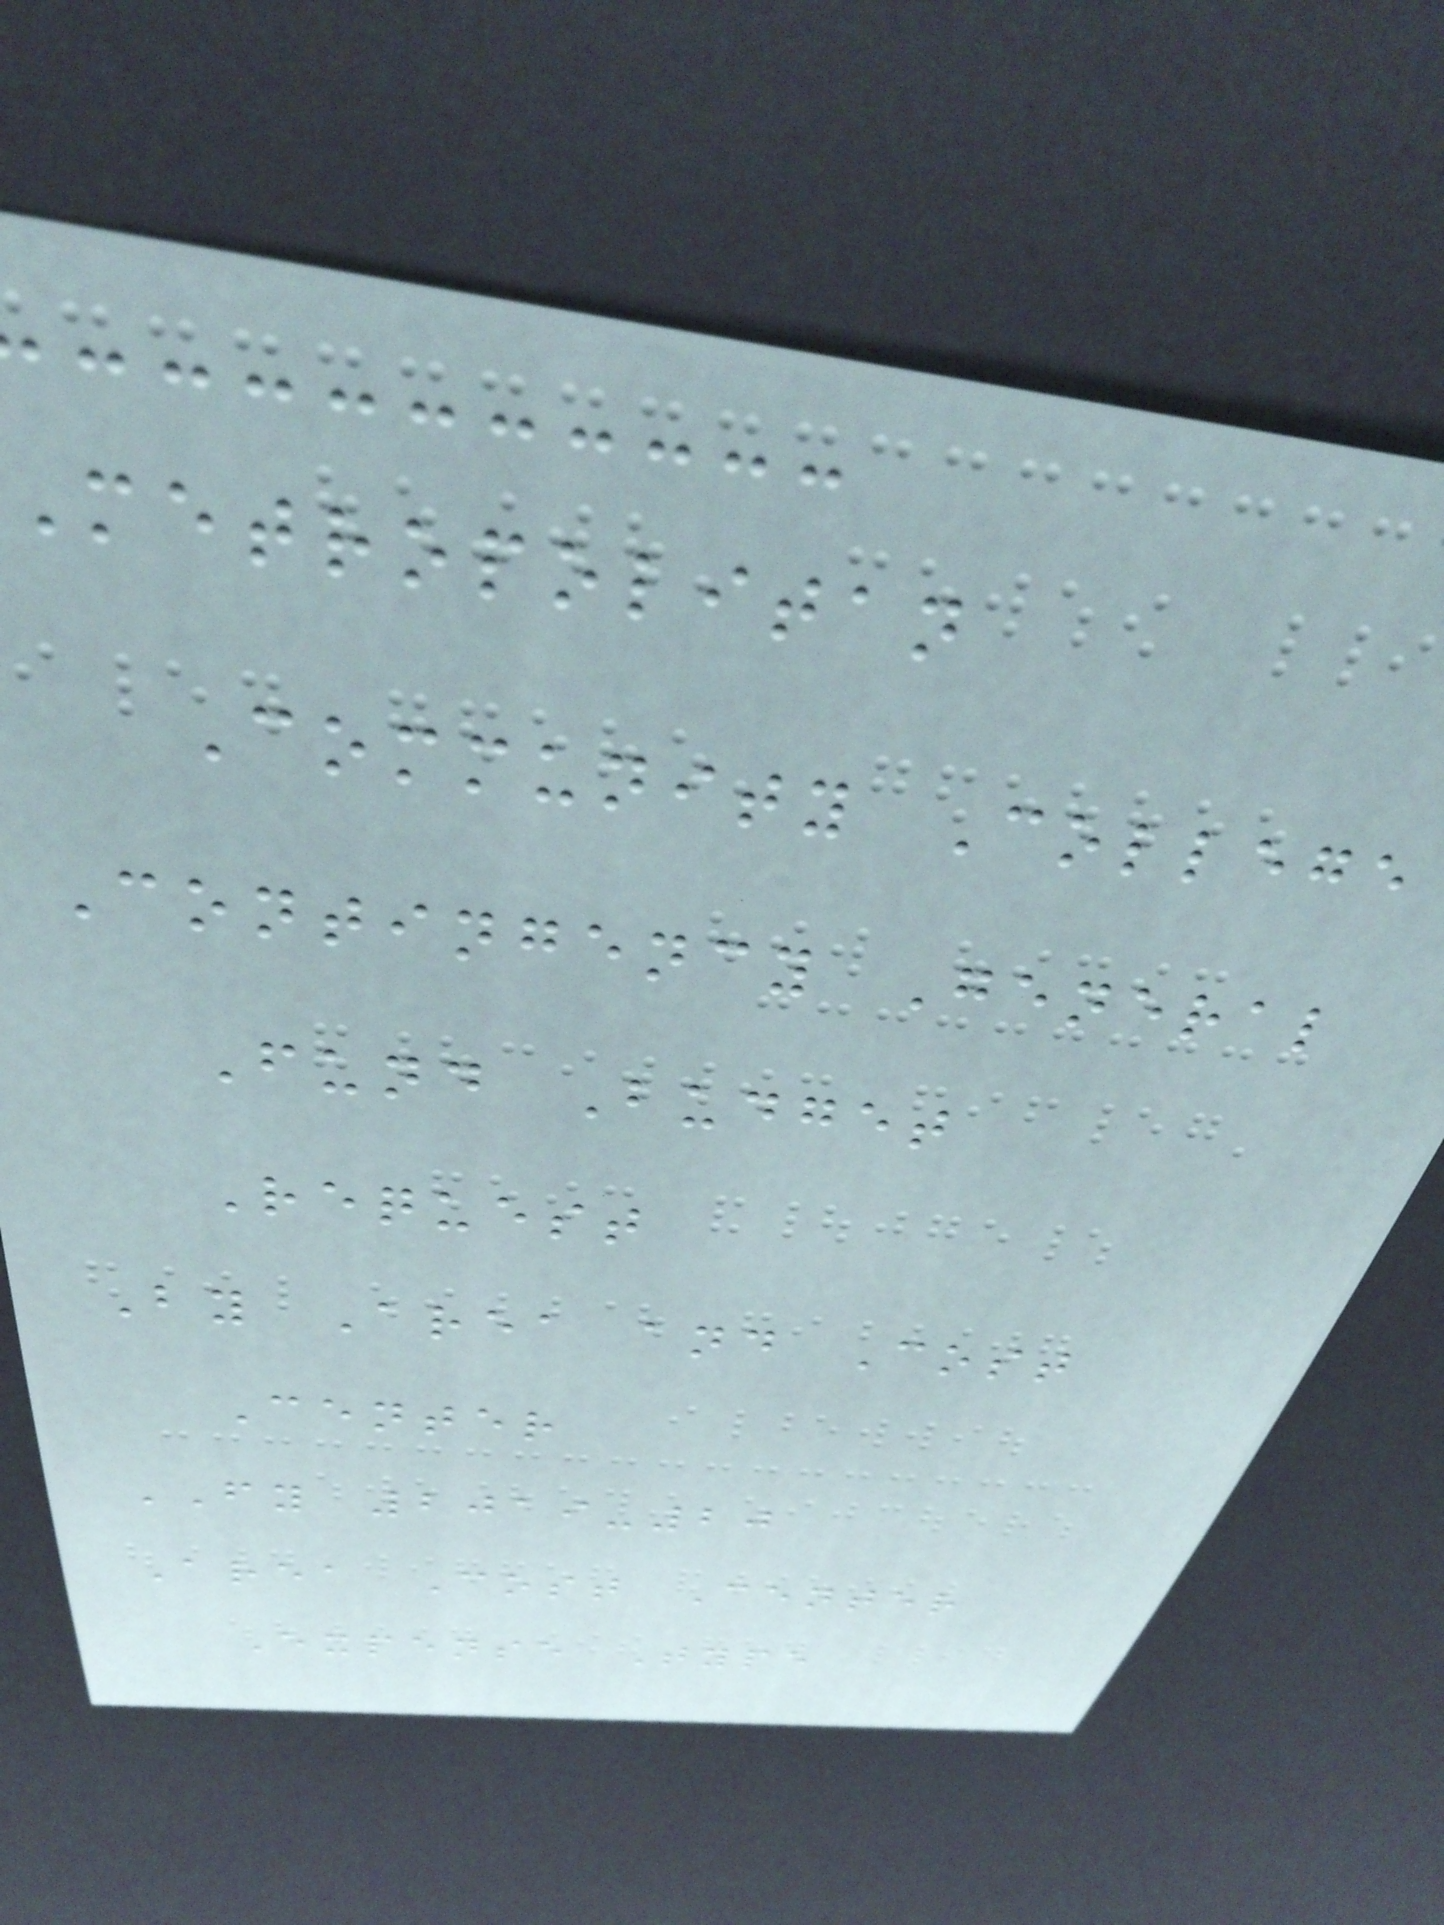Metropolitan
Community College
Contingency General
Fund Budget
Request
By Area and Cost
Center
FY 2019-20
Area Cost Center
Expense Type
